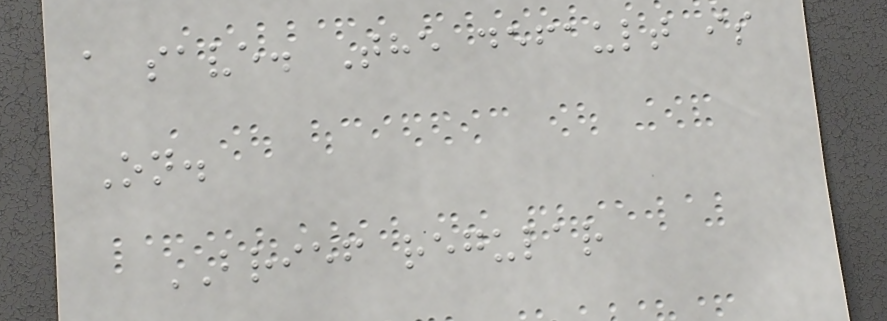a save. The default is
On.
BRIEF regular
